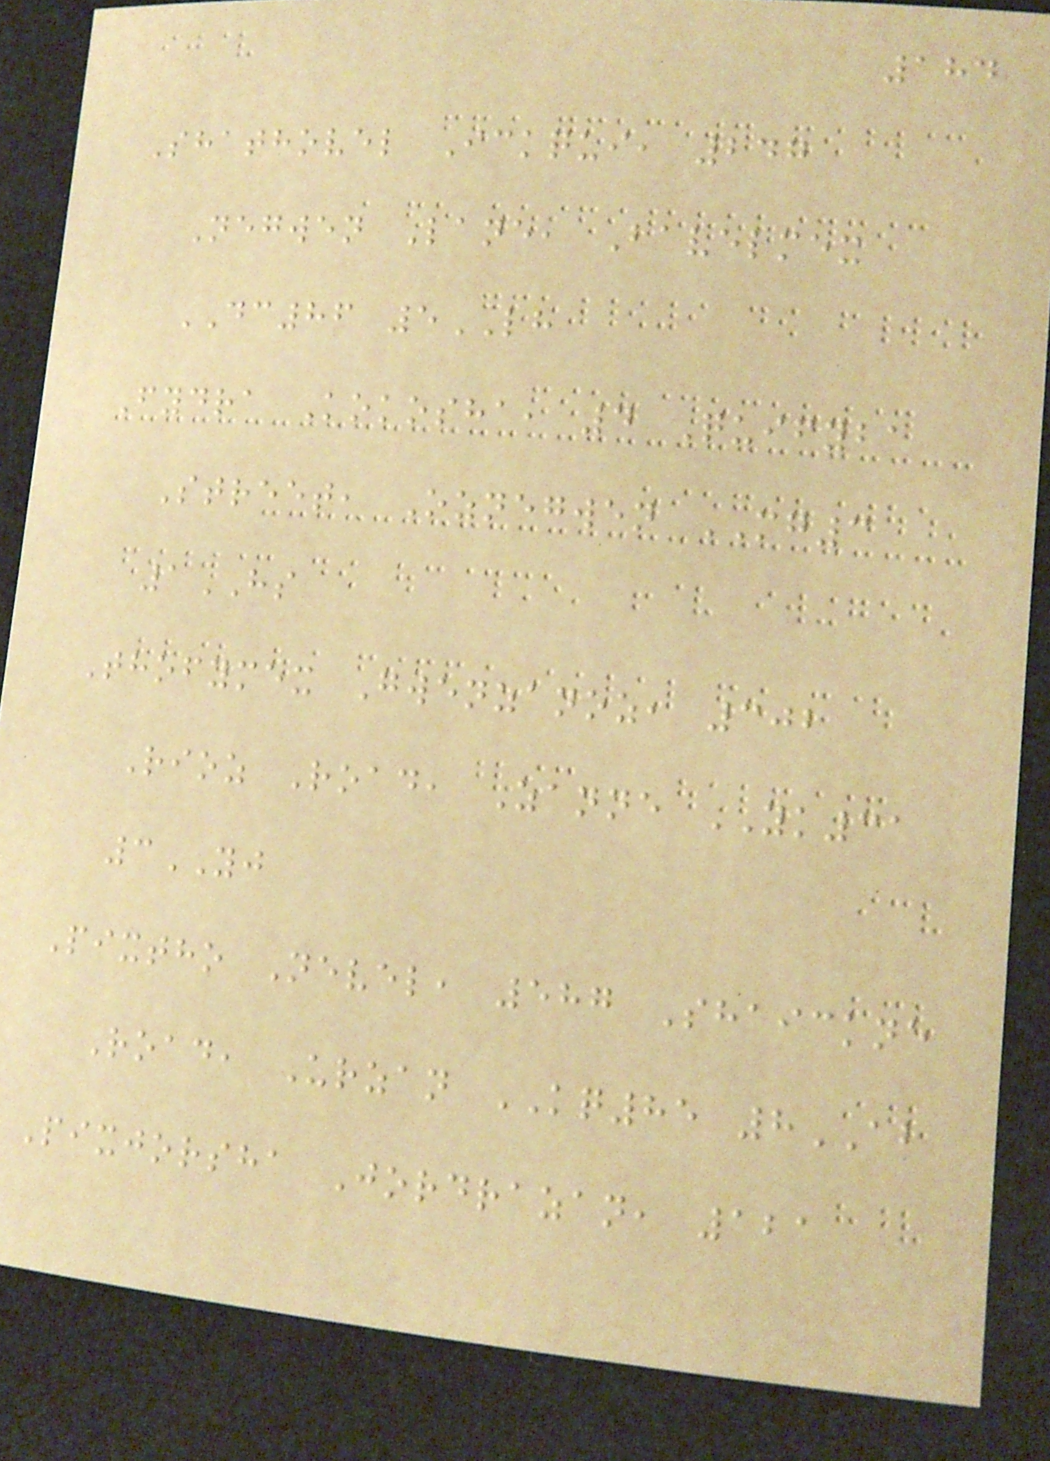184
Shathovel Ickqui, 247
Negwen Lane, Bavelmex
DC86 5LH
Fydra Kokosha, 4 Quifyba
Street, Oznegwen MG3
1HS
Thofymex Gwenzanoz, 302
Rioz Road, Zanne YK31
3YJ
Pixtho Nevel, 587 Shaickne
Road, Urzan KQ85 8AB
Pixjorsha Jordrazan, 121
